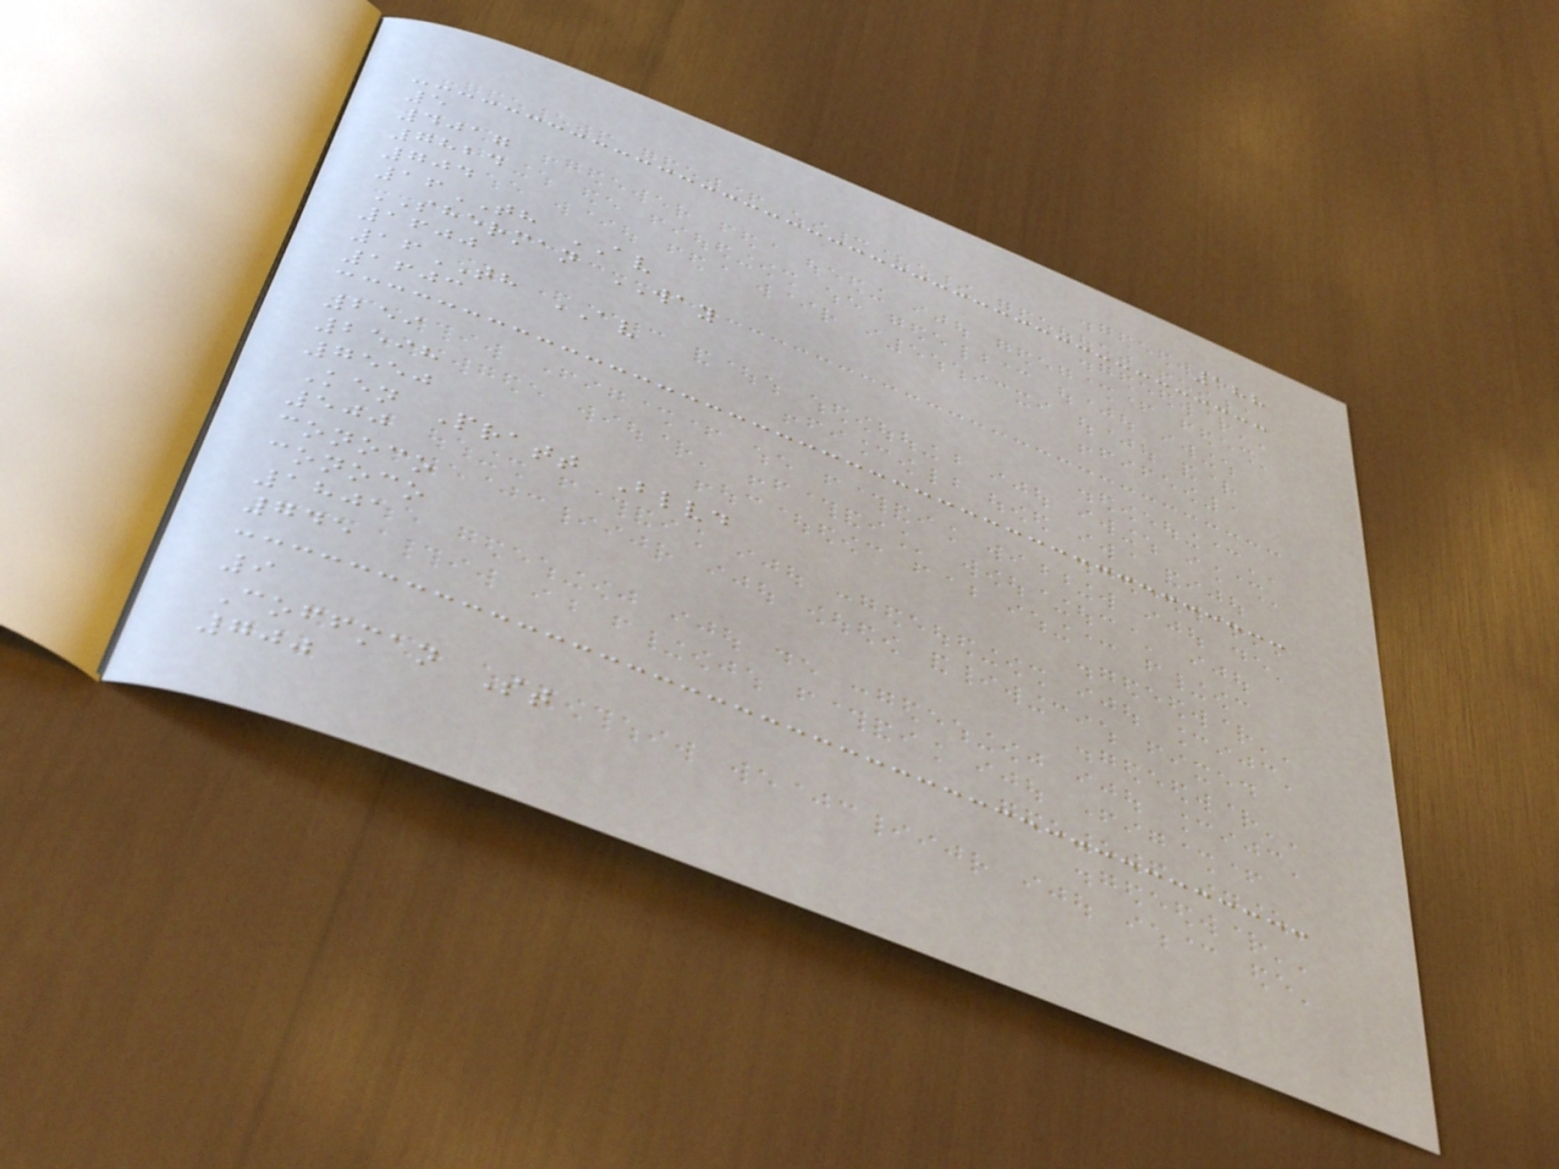188
5
4017
7824
704
16TH AV
SHERMAN WAY
1600
16TH AV
1603
259
2598
7550
Ken Pratt Blvd
500
conoco
conoco
1801
745
9
Coffman St
700
